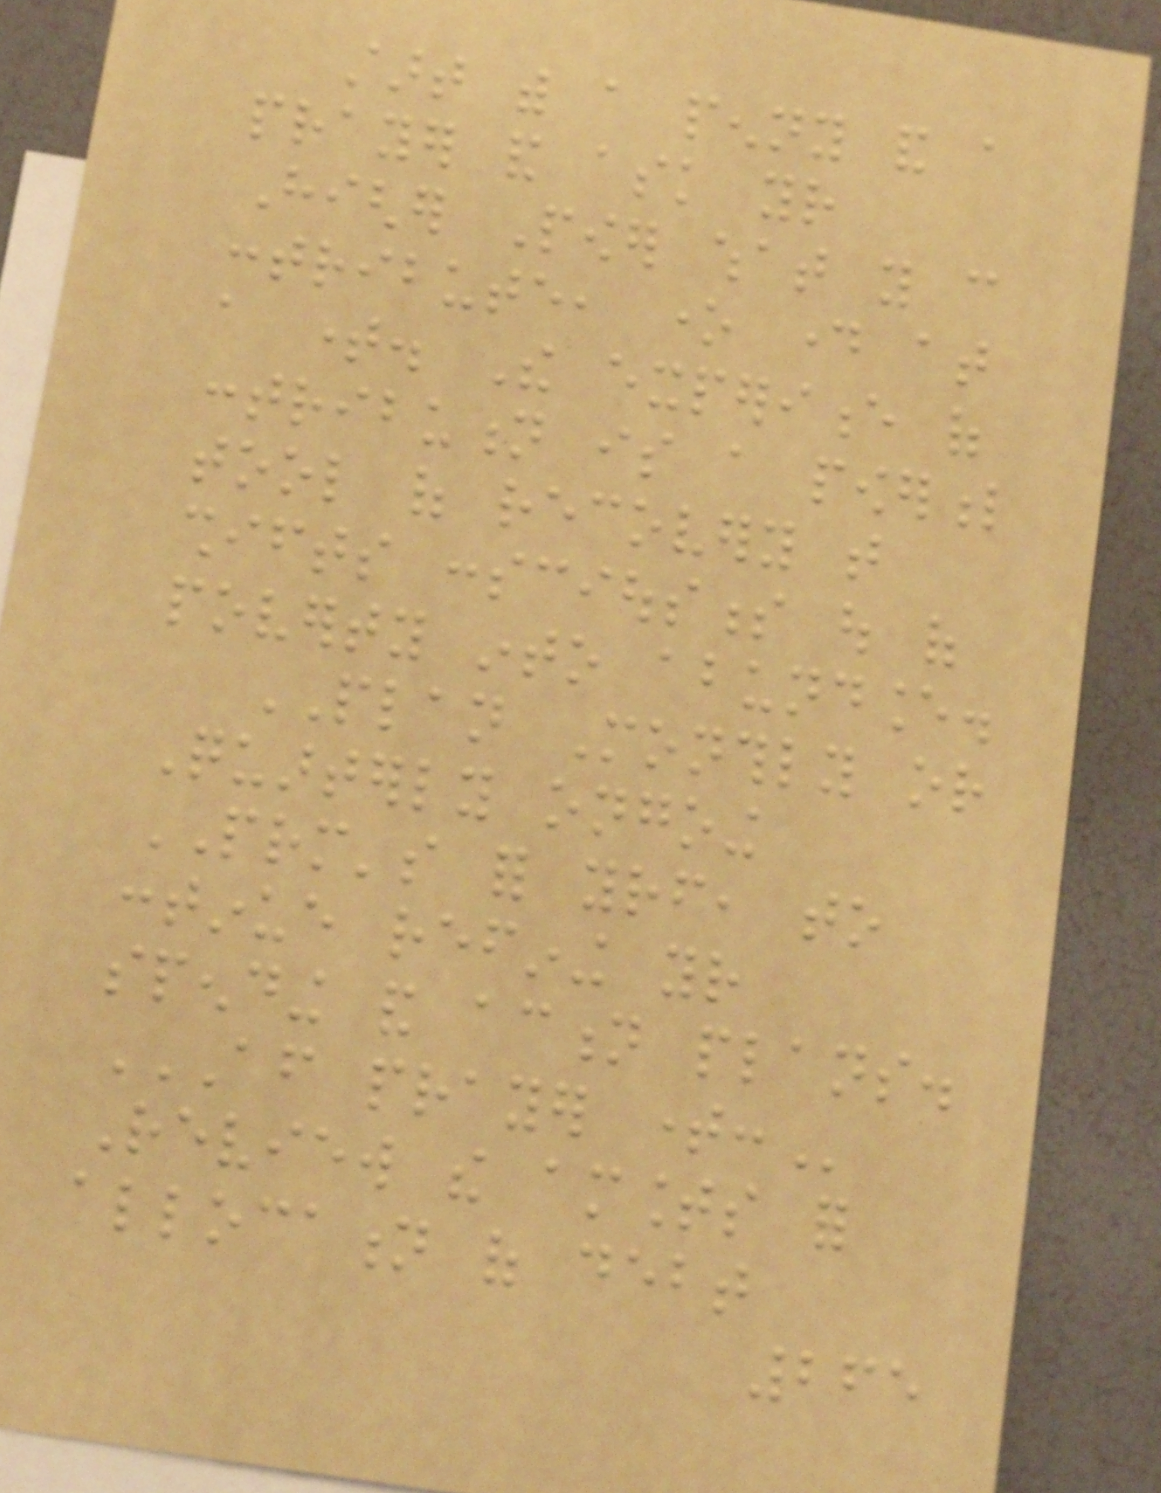start with a penny and a
prayer and ask your
Higher Power what you can
contribute, one day at
a time. The experience of
contribution is a powerful
tool of recovery that
shifts consciousness out of
poverty into abundance.
PLAN Monthly or
Quarterly ongoing
PRM's for yourself, to
continue refining your
spending and action plans.
AFTER PRAYER TIME:
Review the amounts for
allocation of debt
265
